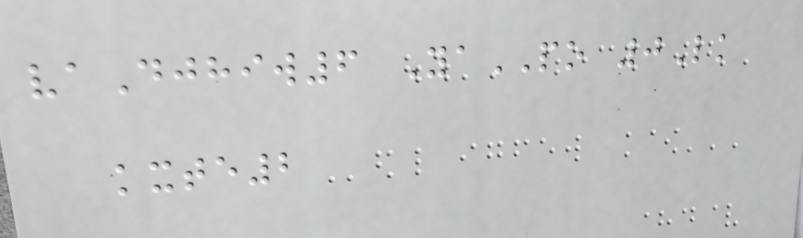vaDjhiw6 YaPO 0Lk
kxte2
